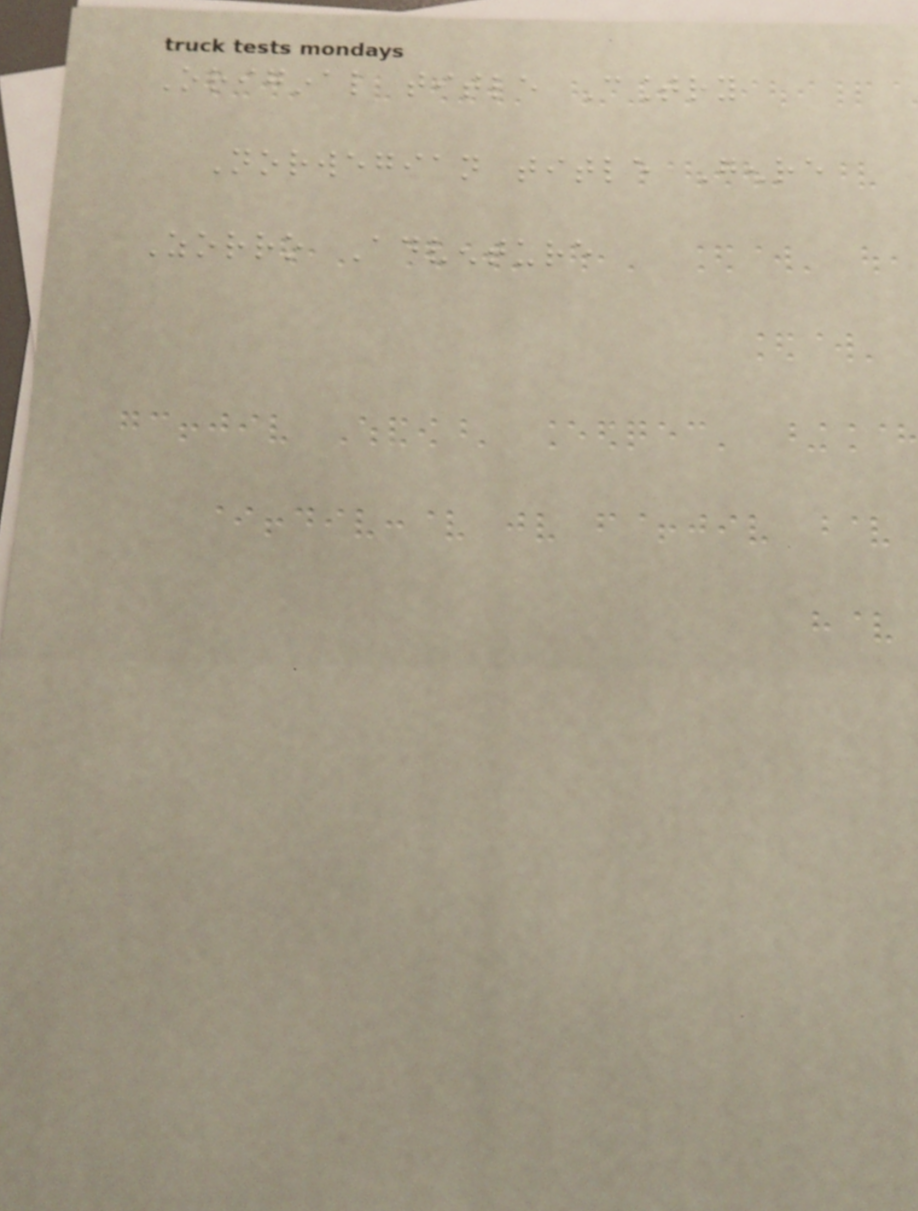Original title Country
Norwegian title Genre
Zorro Adventure
